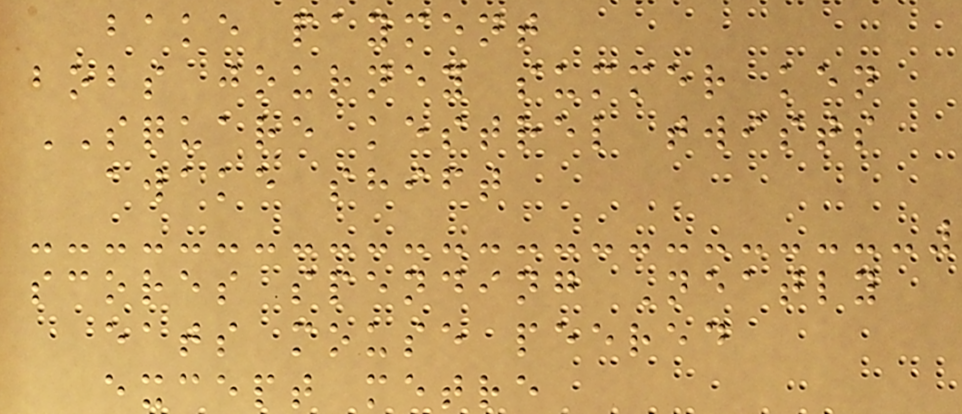bake payment
bobs journey summer ken
SQUARE kestrel twists
awake shift
scores spending Neatly
eats mouse peered
except metre
